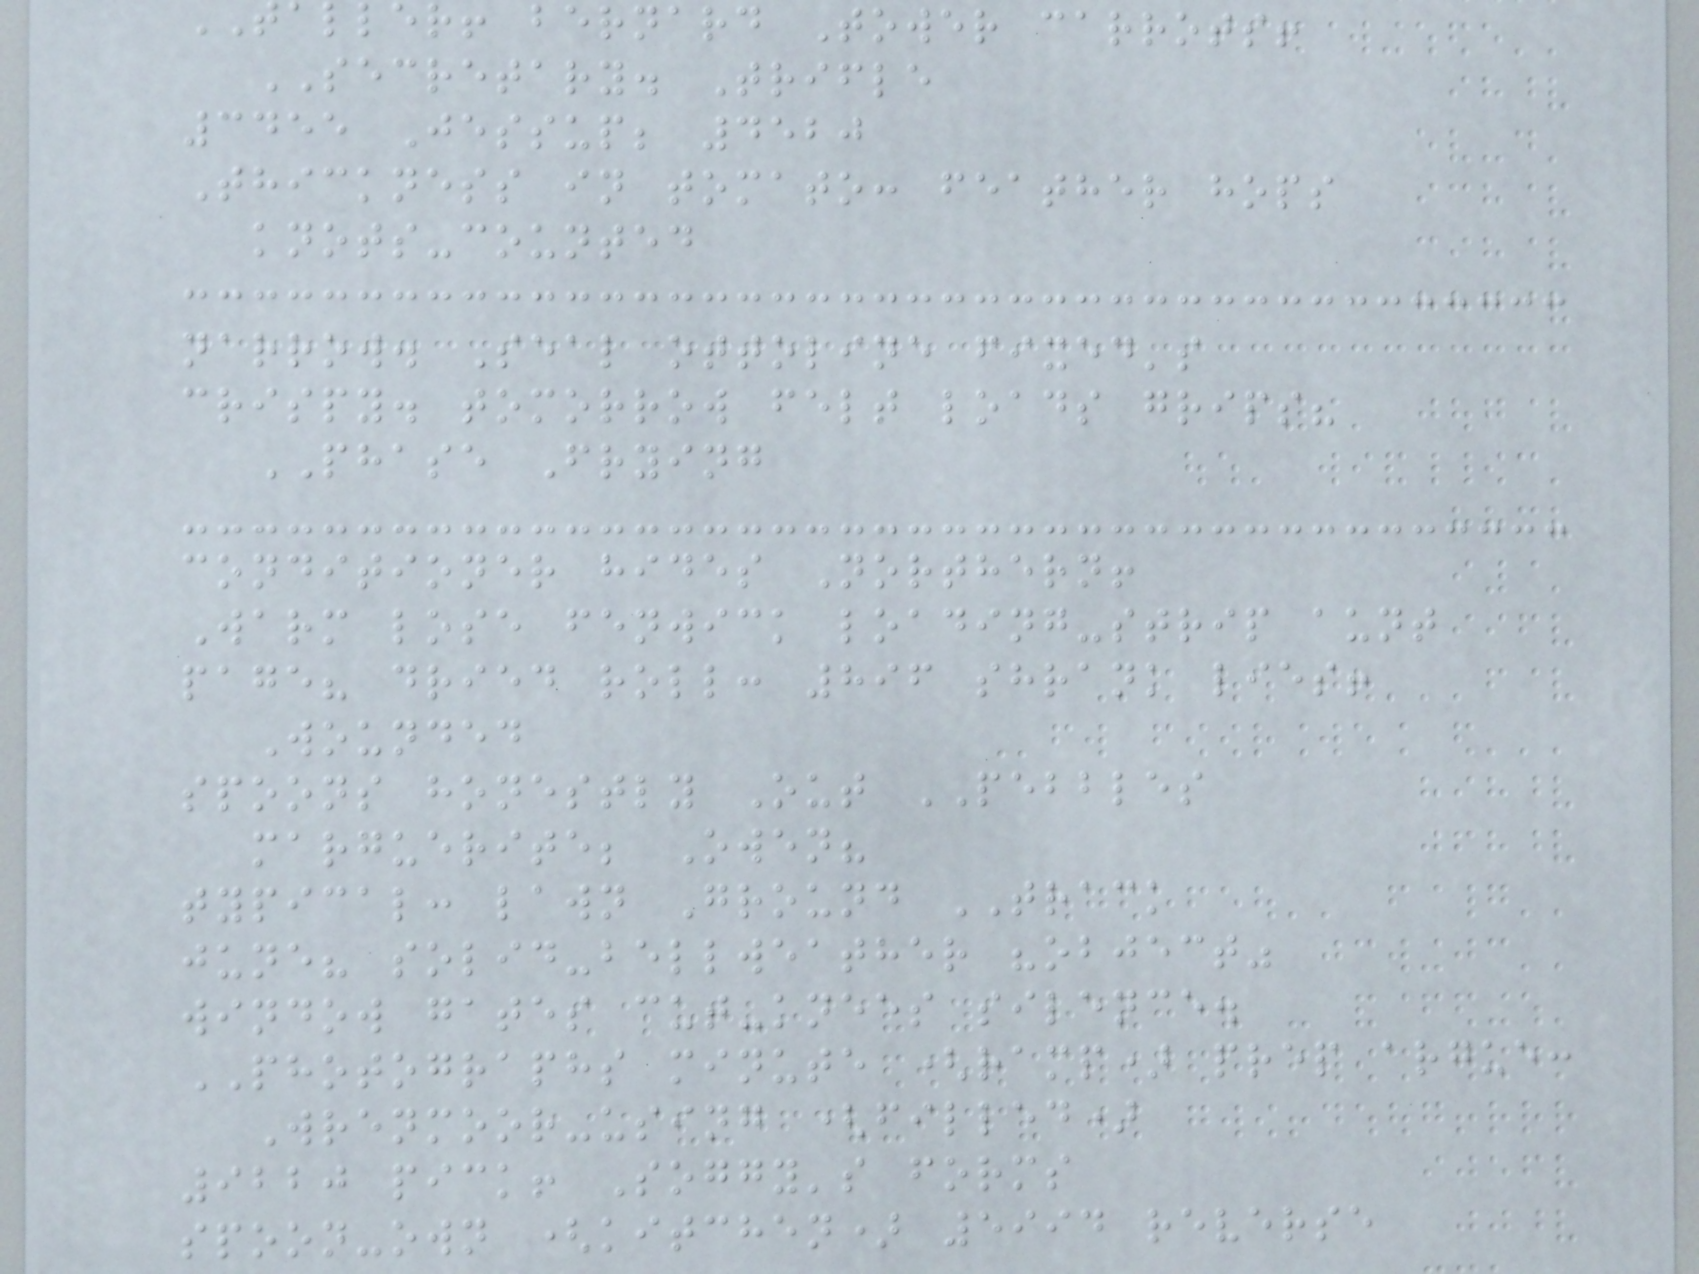ller! bernard Tower carrots!
SECRETARY. Trifle
3455 Jessup; 4520
Thickness in tomato: feather hops
knots-counted
narrow. Seal ottoline fixed's
crispy. tomorrow felt loads grips?
PHASE Frying
conditioner hides Northern!
Warm lose fenwick loading-strip aunt
page? dried roll: 896 shrank lies!
Wounded
spoons honestly Out PEBBLES
marguerite; Owen?
typical: lawn Ground TRACK
june? solid-bellweather "object"
window gates cut-knees silence.
PHOTOGRAPHS minute (ramp) prep argue:
Wrenmoor-using (filled)
9220 pick! Soggy's forms
spoon-own (kitchen) 5994 reverse
